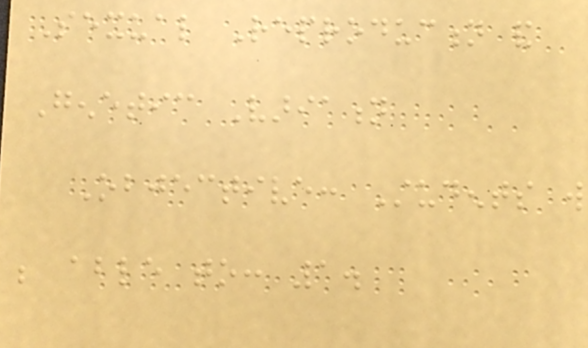Sexual Reproduction and
Genetic Variation
Objective: Students will
be able to: 1.
